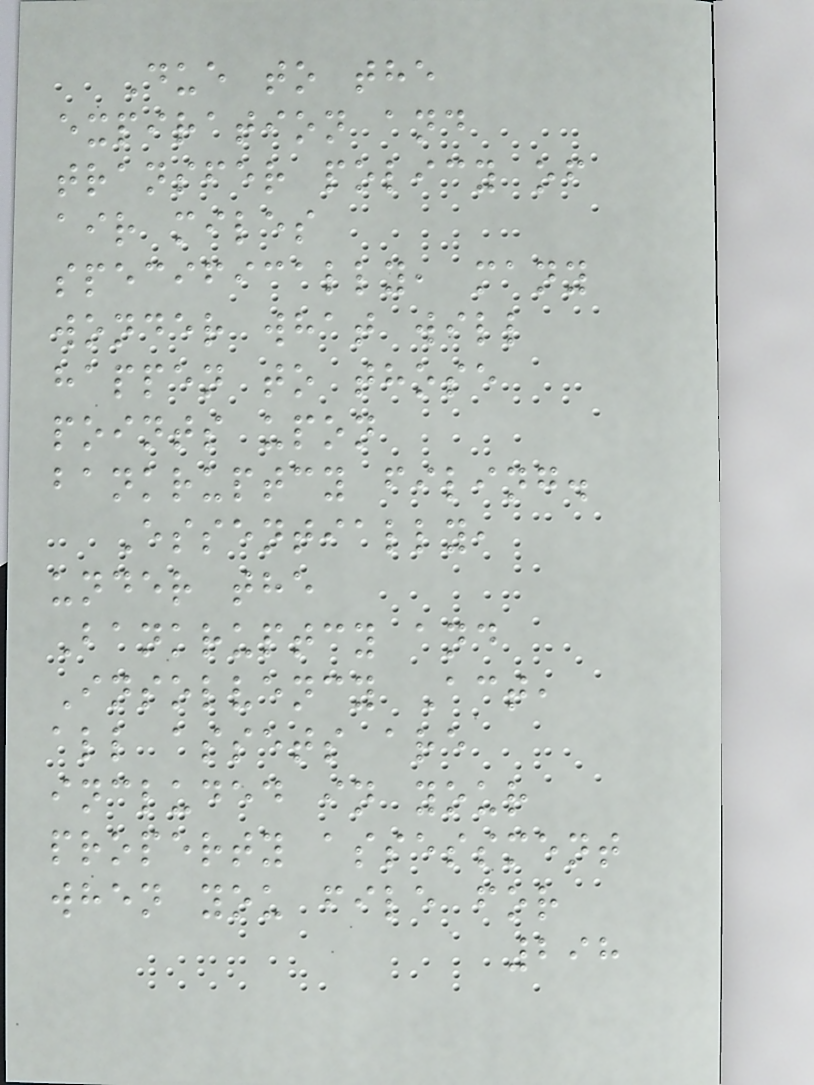Due to the
expiration and
transfer policy of
air miles
specifically, many
wonder what will
happen to those
points upon
bankruptcy filing.
Essentially,
under the
Bankruptcy and
Insolvency Act,
all assets are
included in your
property assessment
when you file for
298
